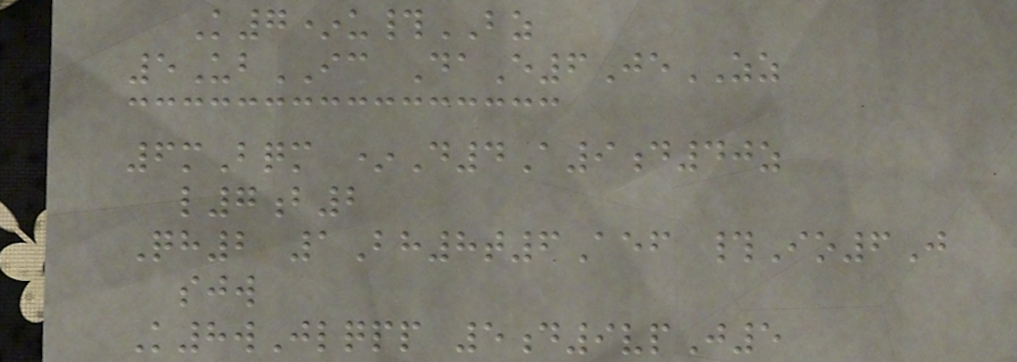K7*u#BZ
5UbIC DaE6JeZZ
6mBqm *D4A9d40z
l7b2
Qh2 1Bh8t6Aef #Io6J
sjw
K8wJlqpp 5d9vpJ5
